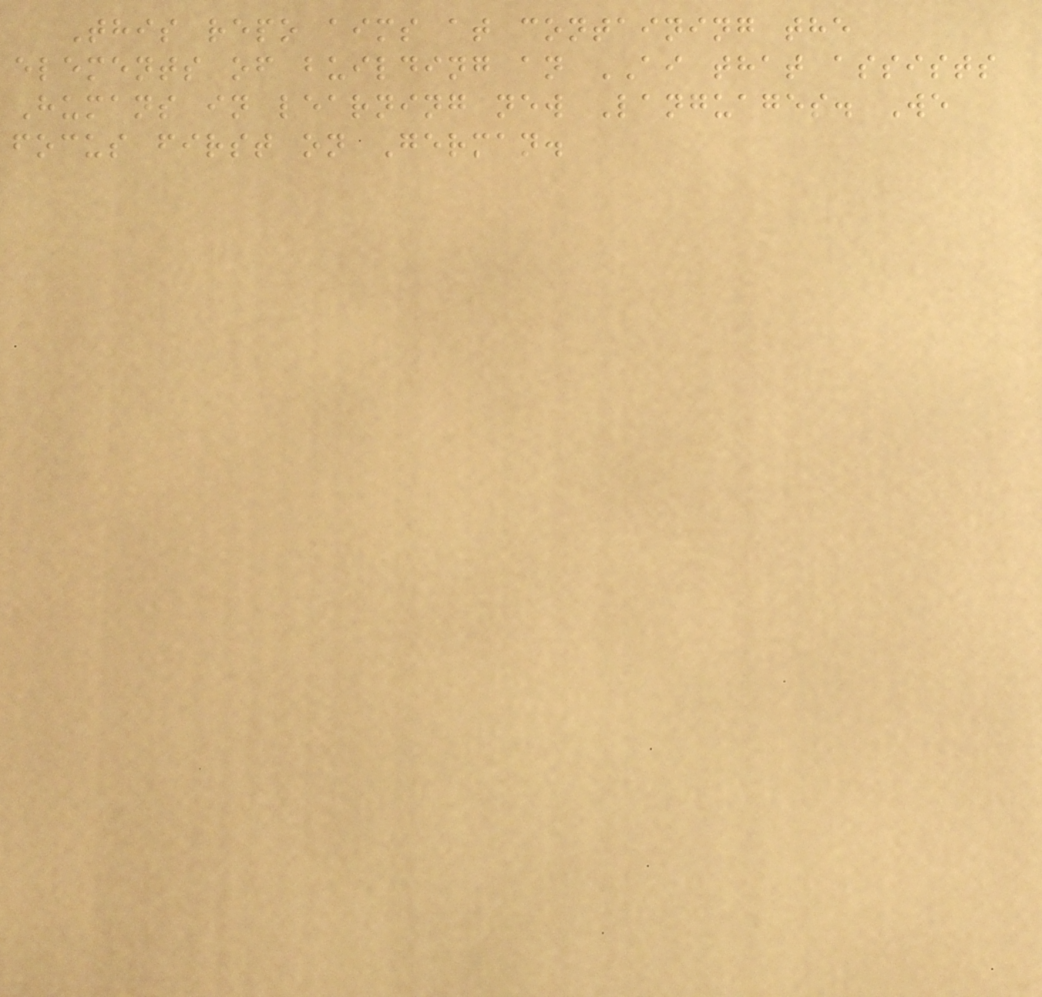This repo aims at containing the
elements of building an AI that assists
Humans in learning new Languages. We
focus first on German.
